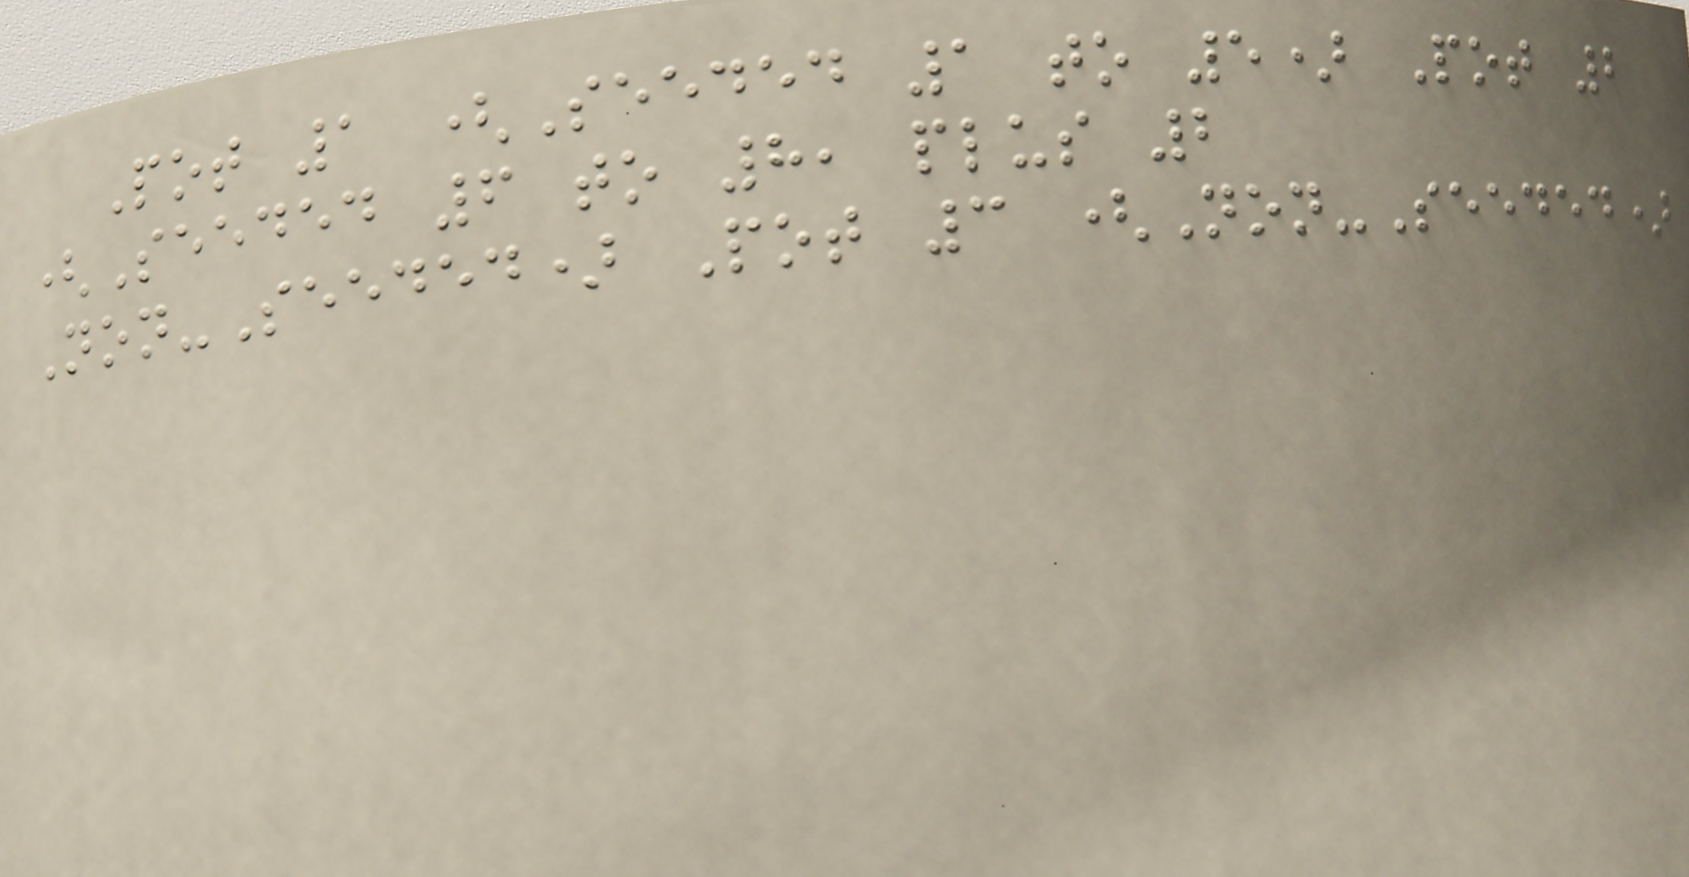Pot 1 (Seeded 1 to 5) Pot 2
(Seeded 6 to 8, plus 2
Non-Seeded) Pot 3 (Non-Seeded)
